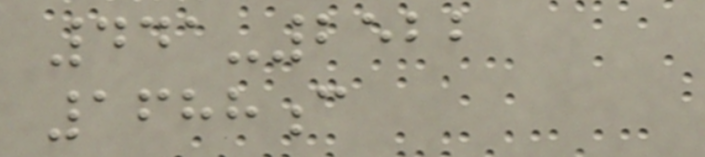441-2522
1688c
